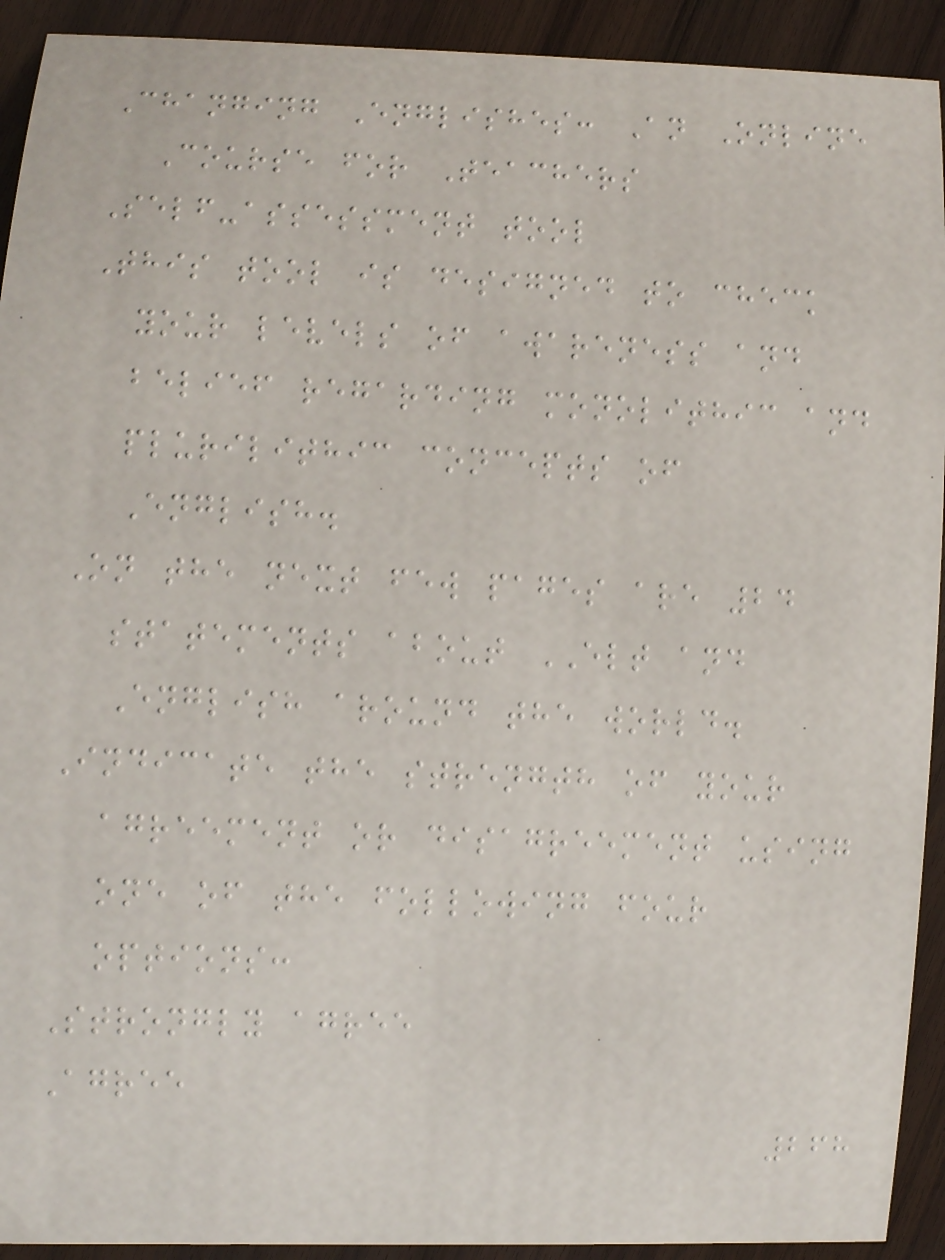Changing Englishes: An Online
Course for Teachers
Self-assessment tool
This tool is designed to check
your levels of awareness and
belief regarding monolithic and
plurilithic concepts of
English.
On the next few pages are 24
statements about ELT and
English around the world.
Indicate the strength of your
agreement or disagreement using
one of the following four
options:
Strongly agree
Agree
268
